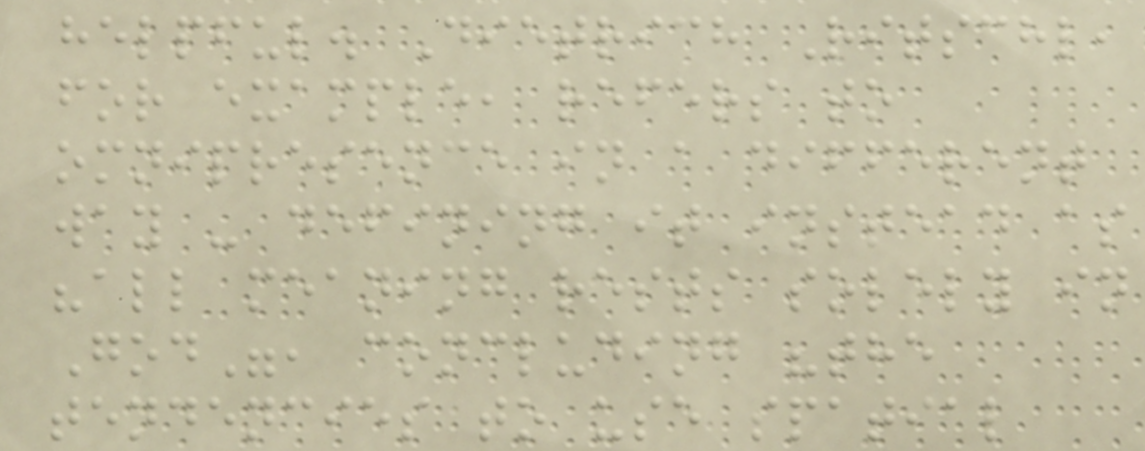helpful. Dietrich Ritschl,
for example, refers to
omnipresence in a different
way - defining it instead as
"all meaning rests solely in
God", concluding "the
tendencies to use spatial
